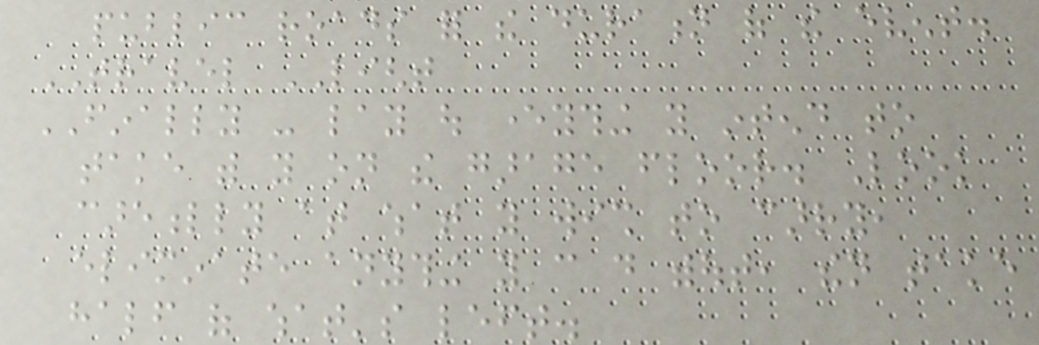public roads for the duration of the event.
TRAVEL LIGHT
FINALLY - lay out everything you intend to
take with you on the garage floor. Look
carefully at what you wish to carry,
eliminate anything you can do without, then take
half of what's left.
